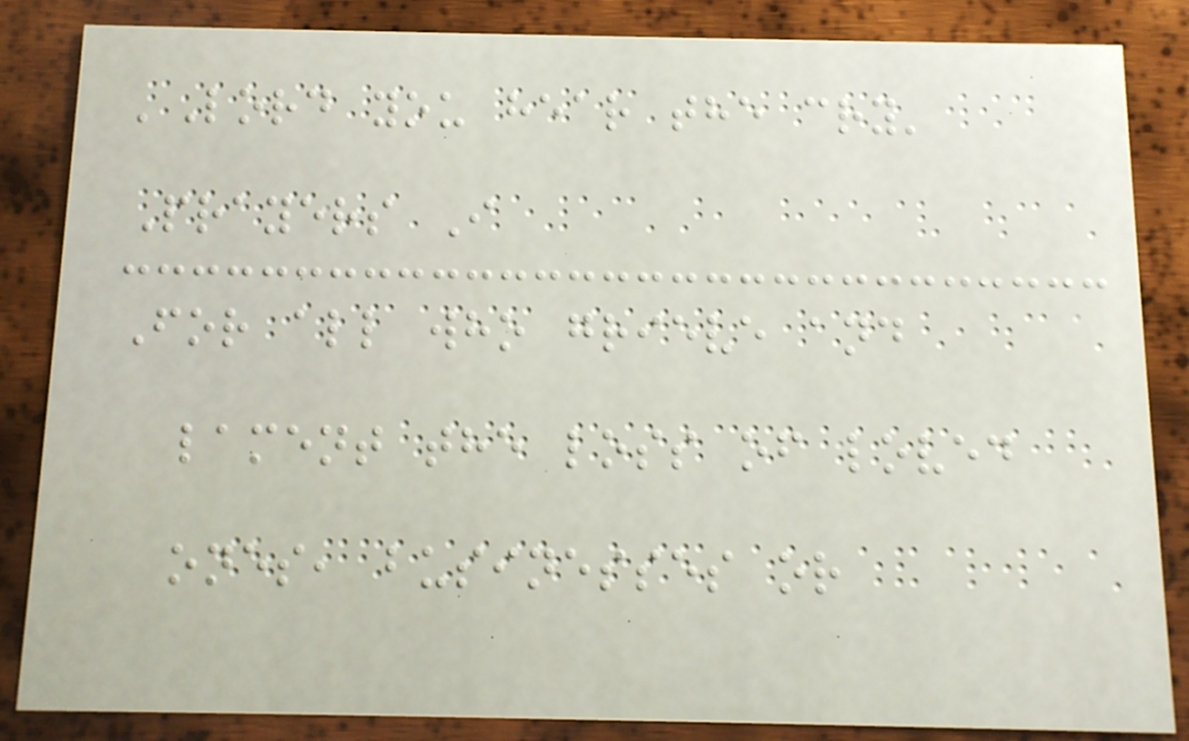'Lord you hear the cry'
Prayers I
For all who grieve and
lament the loss of loved
ones, businesses or
